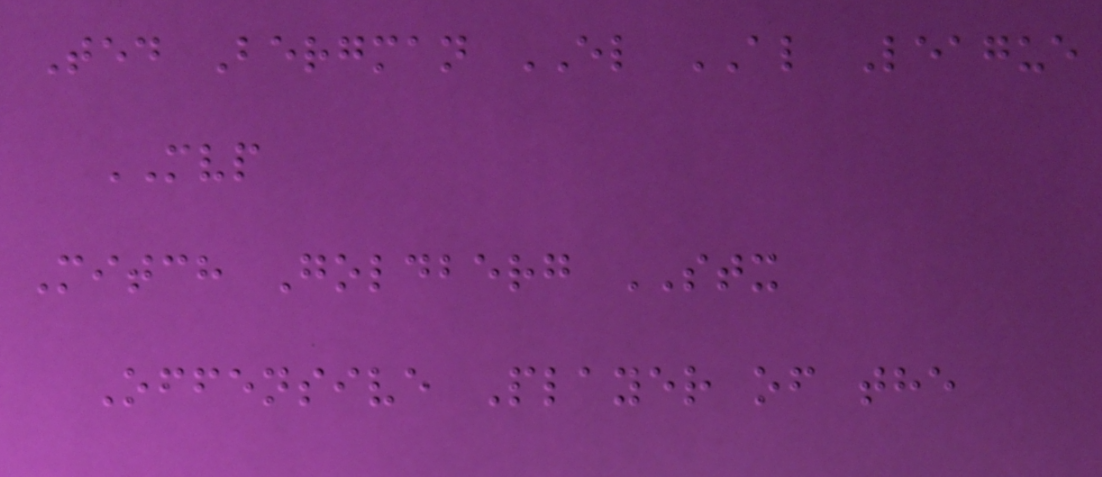Ted Bergman EL AL League
MVP
Mitch Goldberg STX
Offensive Player of the
